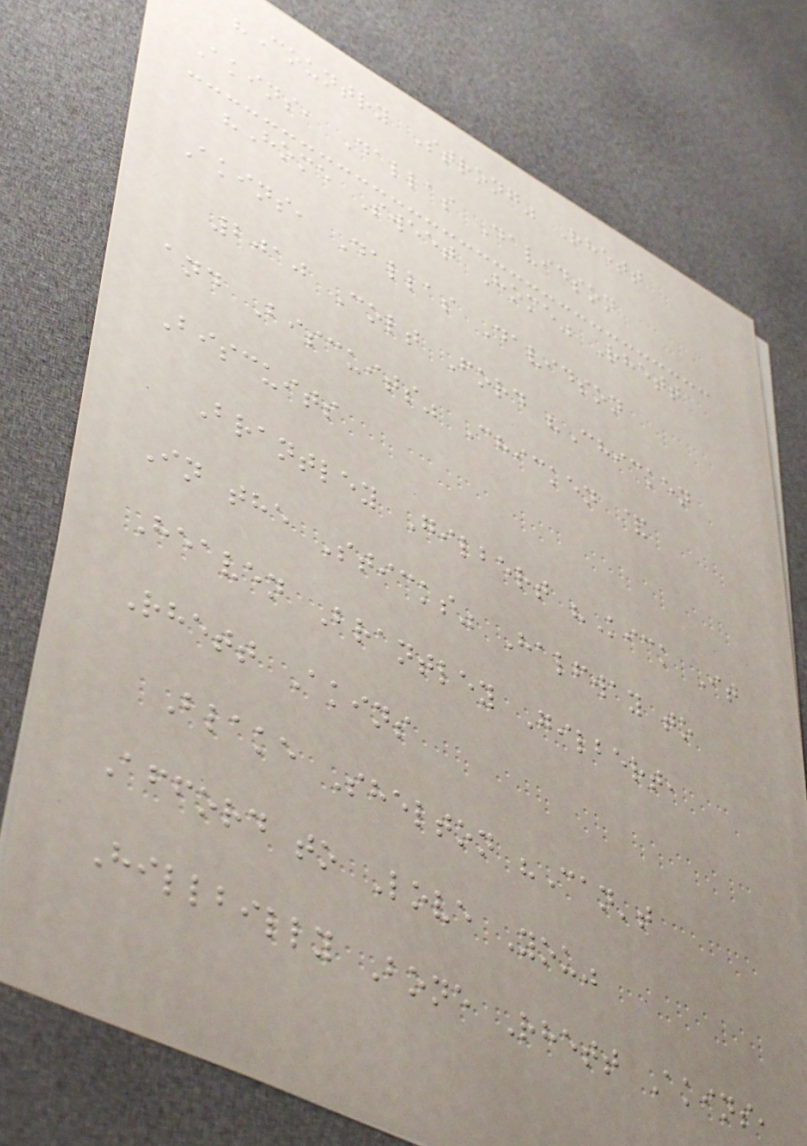"Country Strong" Rhett
Akins, Dallas Davidson
"Home Sweet Home" Rhett
Akins, Dallas Davidson
2010 Colt Ford "Chicken
and Biscuits" Chicken &
Biscuits
Brantley Gilbert "Kick It
In the Sticks" Halfway to
Heaven Brantley Gilbert,
Rhett Akins
Blake Shelton "Can't
Afford to Love You"
Hillbilly Bone Rhett Akins,
